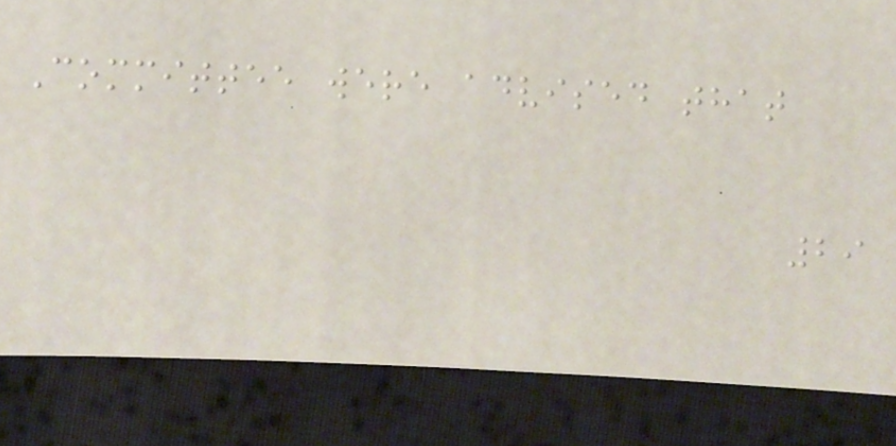Committee were advised that
29
